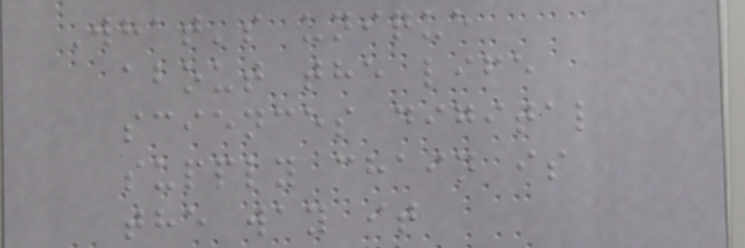What's unique
about the life
sciences digital
supply chain is
the way it
